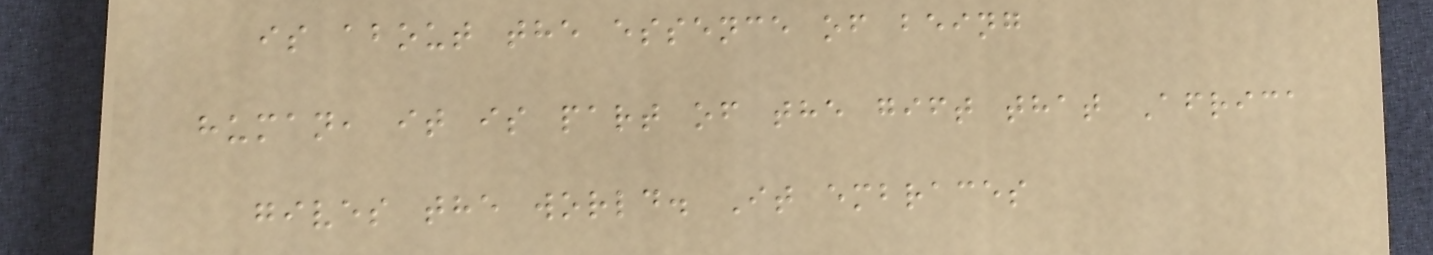is about the essence of being
human, it is part of the gift that Africa
gives the world. It embraces
